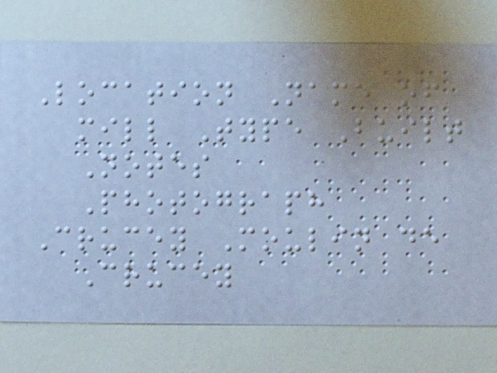Location Name of
mill Type Built
Notes
Photograph
Crucey Moulin de
Crucey
